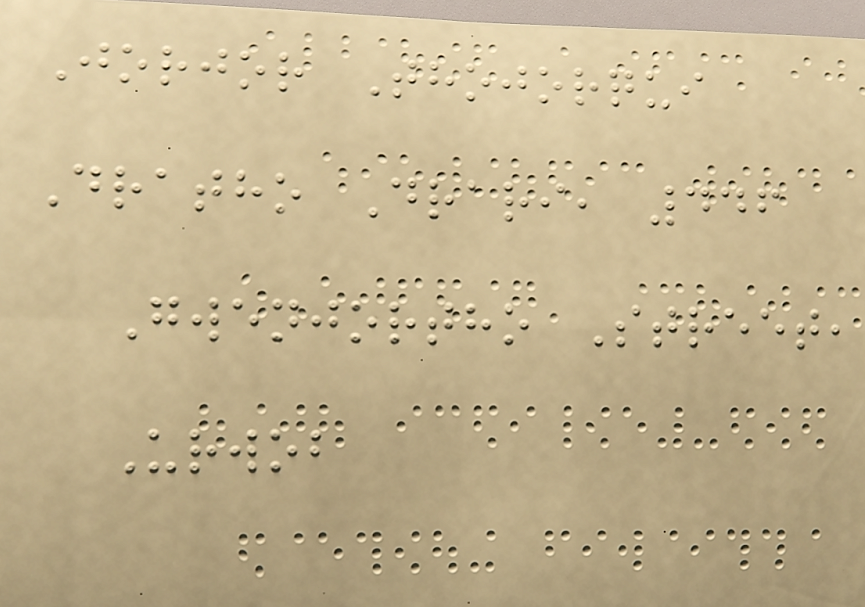Jorjor Thojorqui
Dratho Drari, 446
Gwenjortho Street,
Urwob
